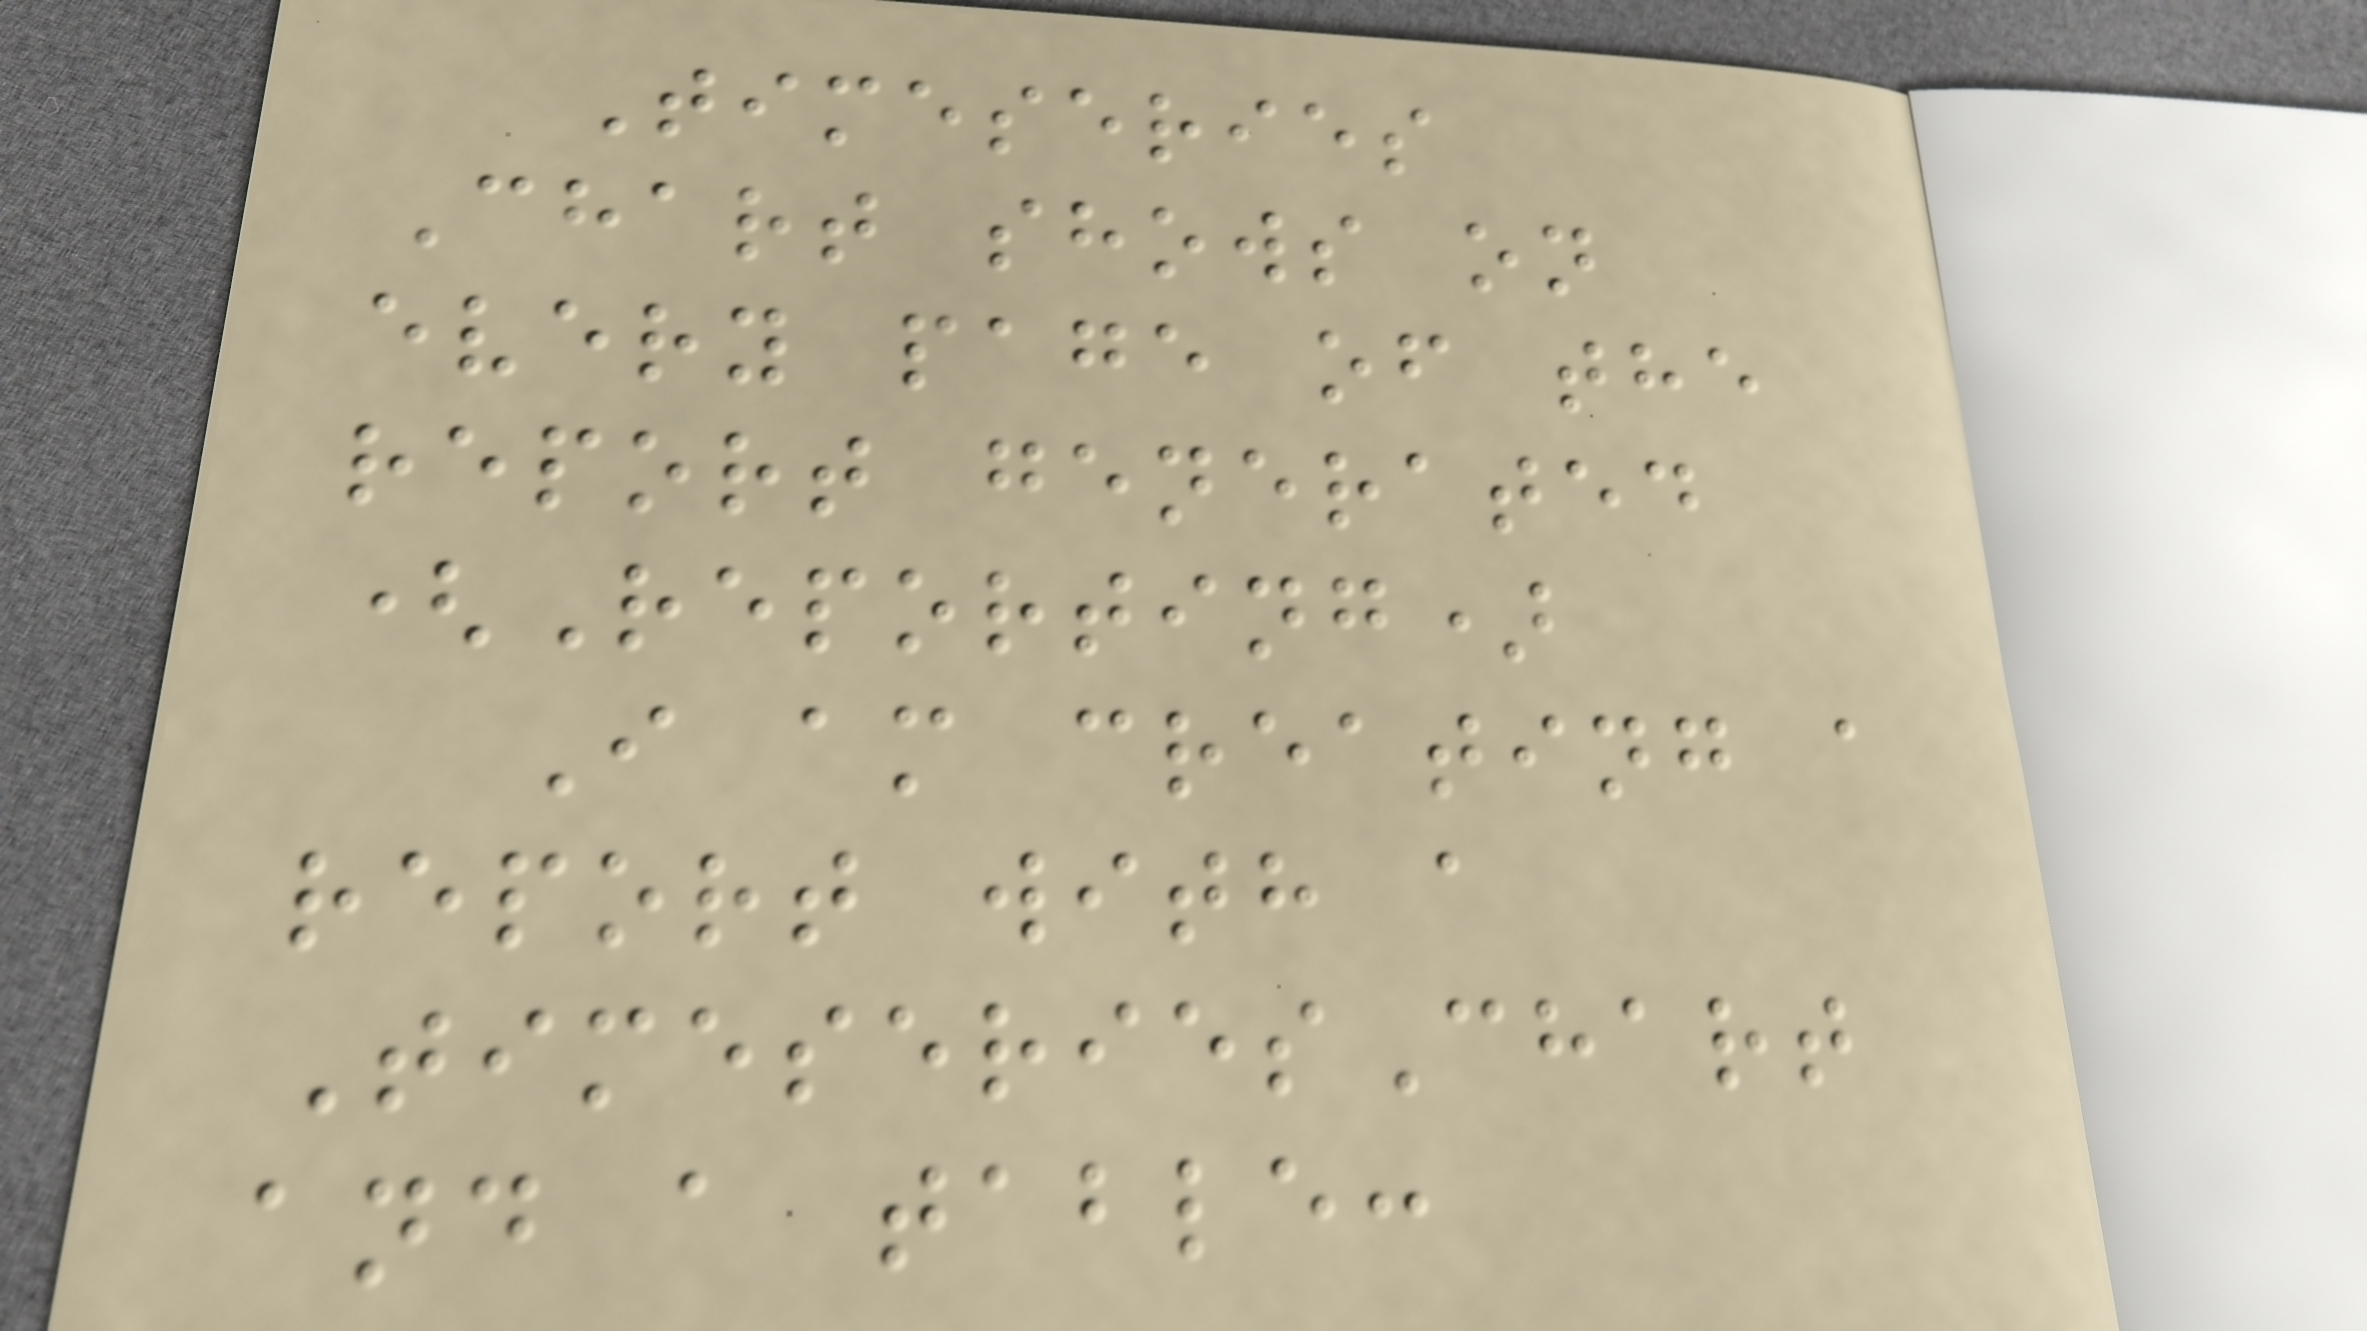Timeseries
Chart shows on
every page of the
report generated
(Reporting)
I am creating a
report with a
TimeseriesChart
and a table:
